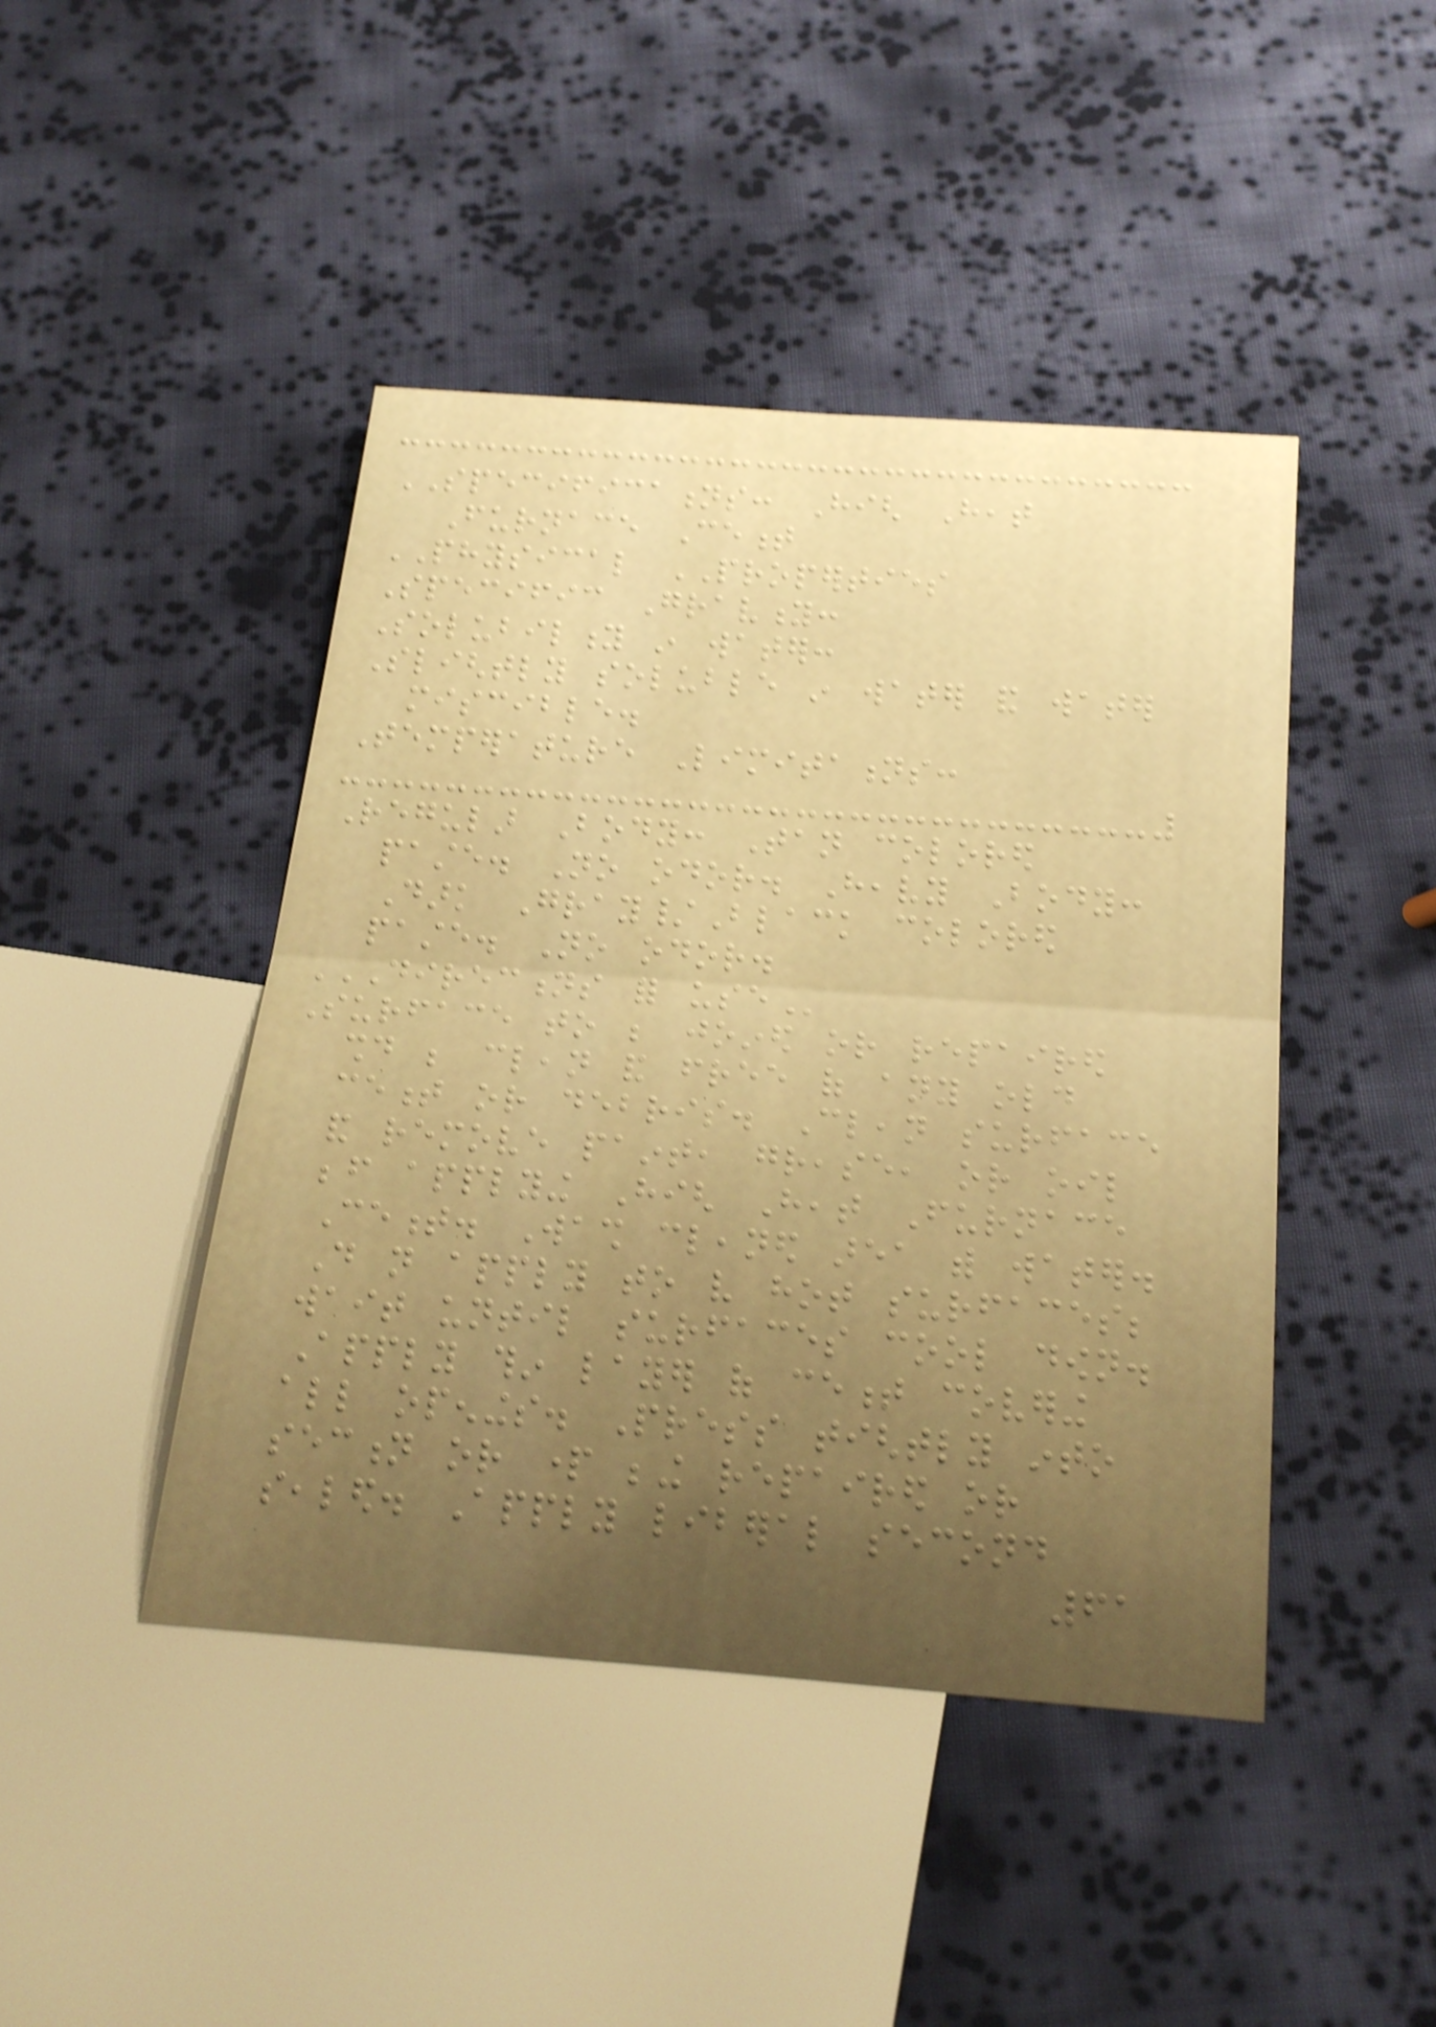SPECIFICATIONS: High Heat
Furnace Cement
PHYSICAL PROPERTIES
Specific Gravity:
Solubility in water:
Slightly soluble in water and water
miscible.
Temperature Limitations:
Regular Body: Tan colored
paste. No odor. Heavy Body:
Dark Gray/Black colored
paste. No odor.
DIRECTIONS FOR USE
Surface to be joined or repaired
should be clean and free of any old
cement or debris. Clean surface
and remove paint, grease, or oil
before applying High Heat Furnace
Cement. Wash cleaned area with water.
Do not apply to very hot surfaces;
wait until surfaces cool down.
Apply thin layer of cement covering
all openings. Press tightly into
section or part being repaired or
sealed. Apply liberal second
61
